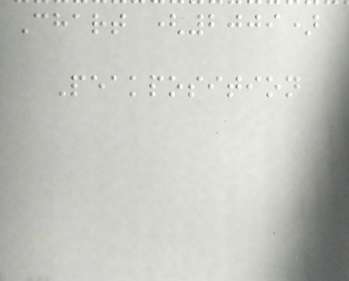Chart (2009)
Peakposition
